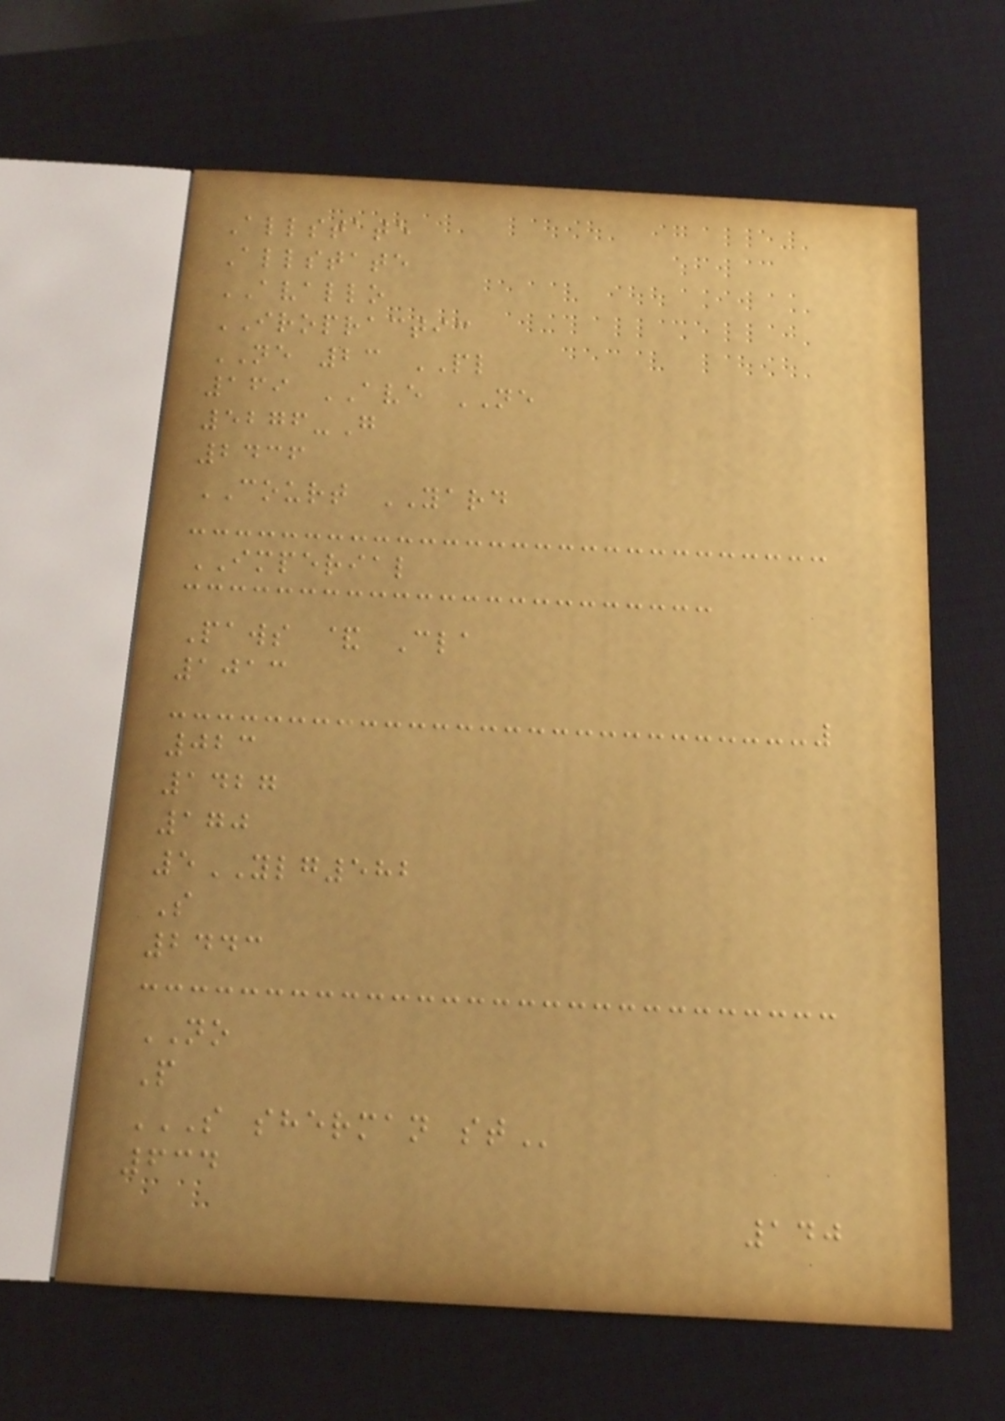Allstate
Allstate
AVALLO
IROPRACTIC
NE 23 PL
169 AVE NE
5276-G
2436
COURT YARD
IMPERIAL
Paws & Cla
1013
023
1427
170
5YLG582
S
2443
NO
P
S SHERMAN ST
634
140
